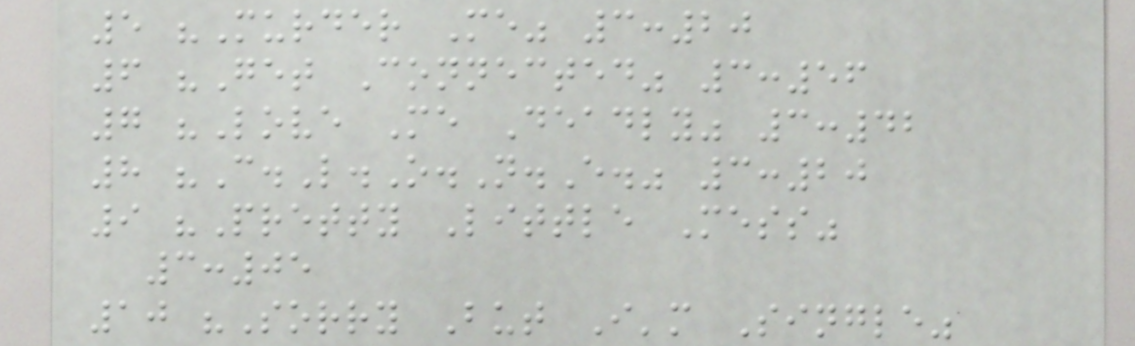5 "Murder Me" 3:20
6 "Get Connected" 3:56
7 "Love Me Deadly" 3:42
8 "C.L.O.N.E." 3:20
9 "Pretty Little Mess"
3:05
10 "Sorry But I'm Single"
